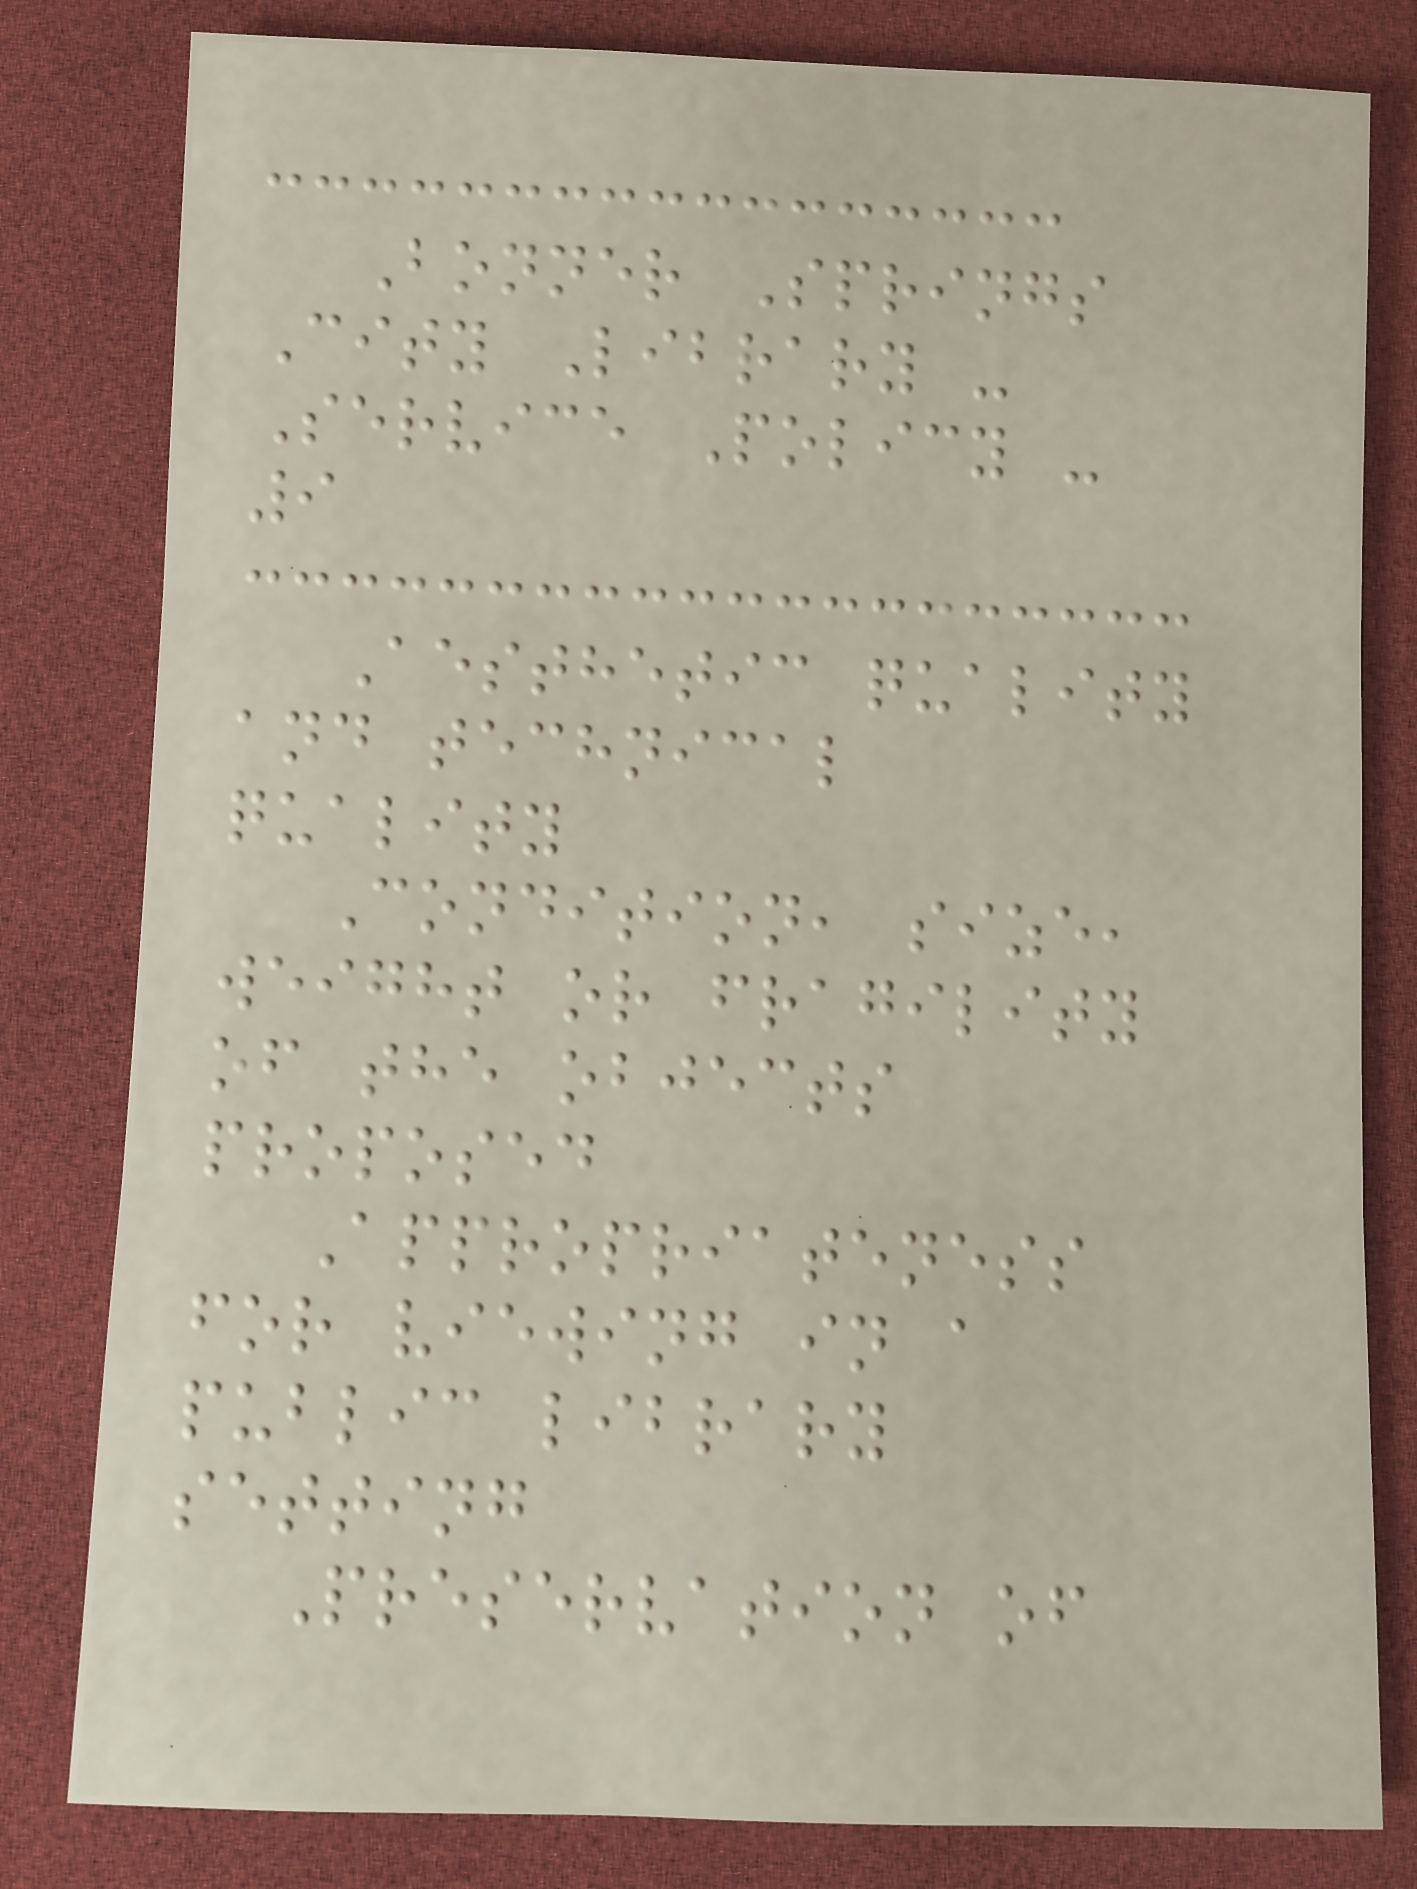Bonner Springs
City Library -
Service Policy -
9
Aesthetic quality
and technical
quality
Condition, size,
weight or fragility
of the objects
proposed
Appropriateness
for viewing in a
public library
setting
Preservation of
